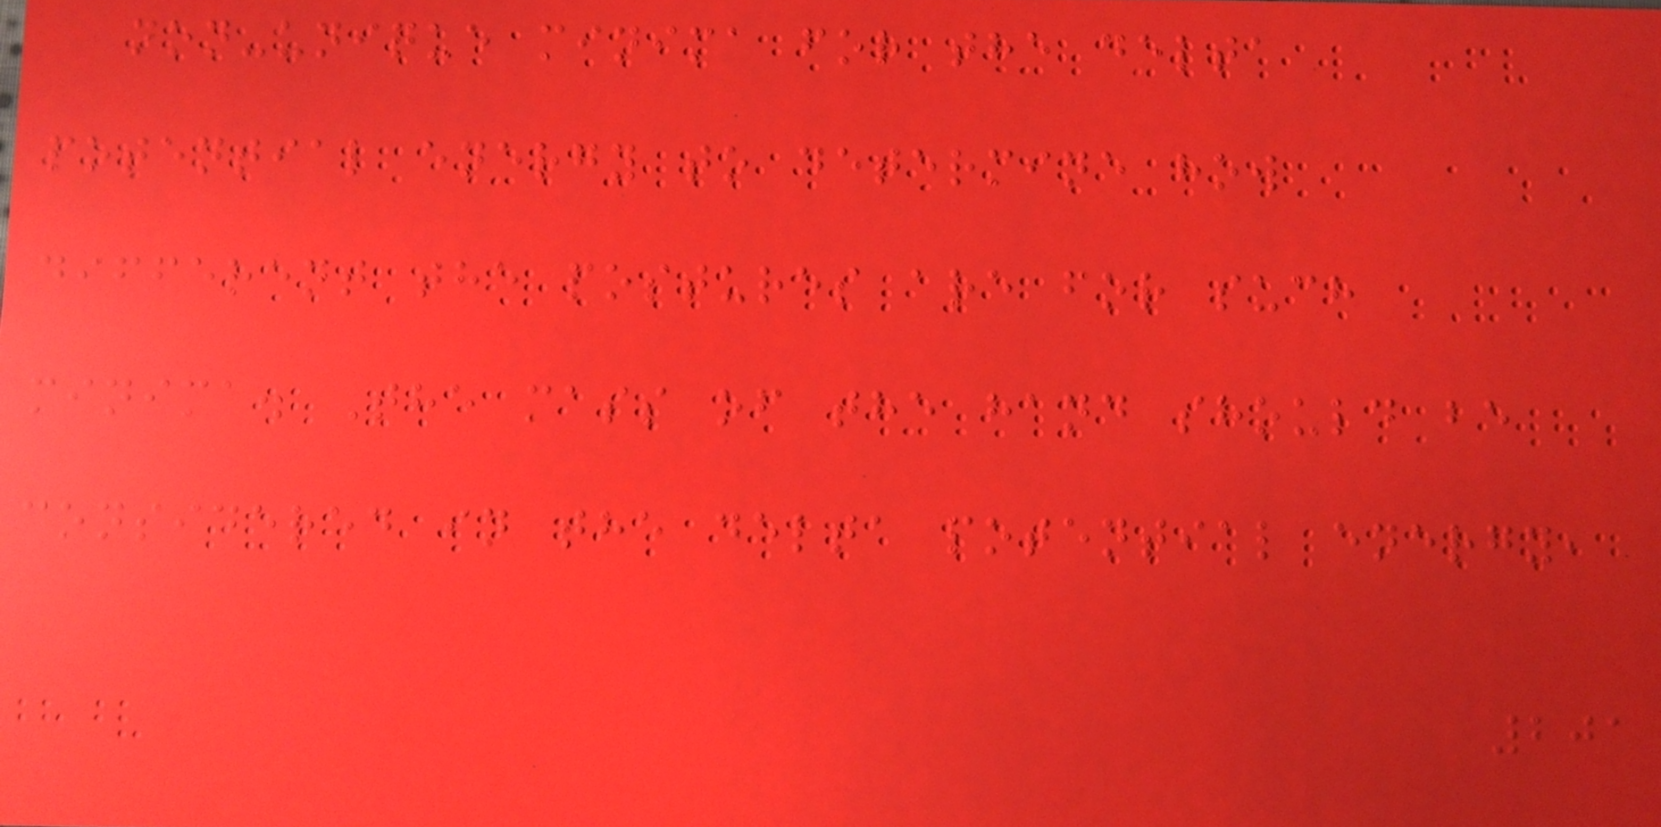non-unique minima for the delta
potential energy to determine how
different the postures are for such
minima. The mass of the hand should be
considered in the delta potential energy,
201
